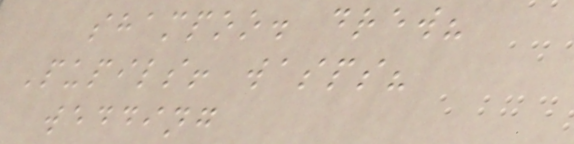shampoo. drew?
Pupils! wasps?
wedding
